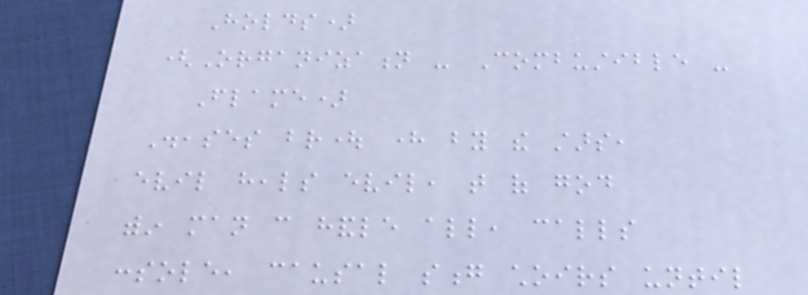Holds)
(Organization - Combustible -
Flame)
Diseases brought here by the stars,
evil heals evil, that of god
within man can handle all, calls
console, causal song choirs until
